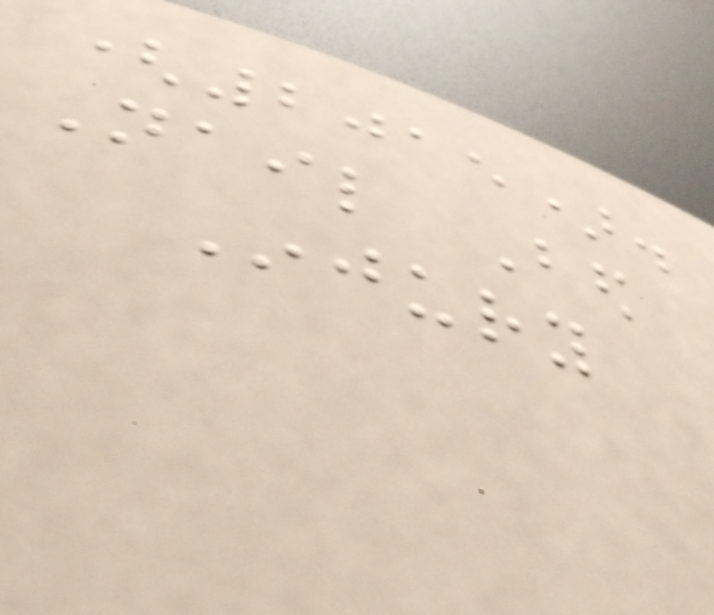(2015).
Nail Bed
Injury
